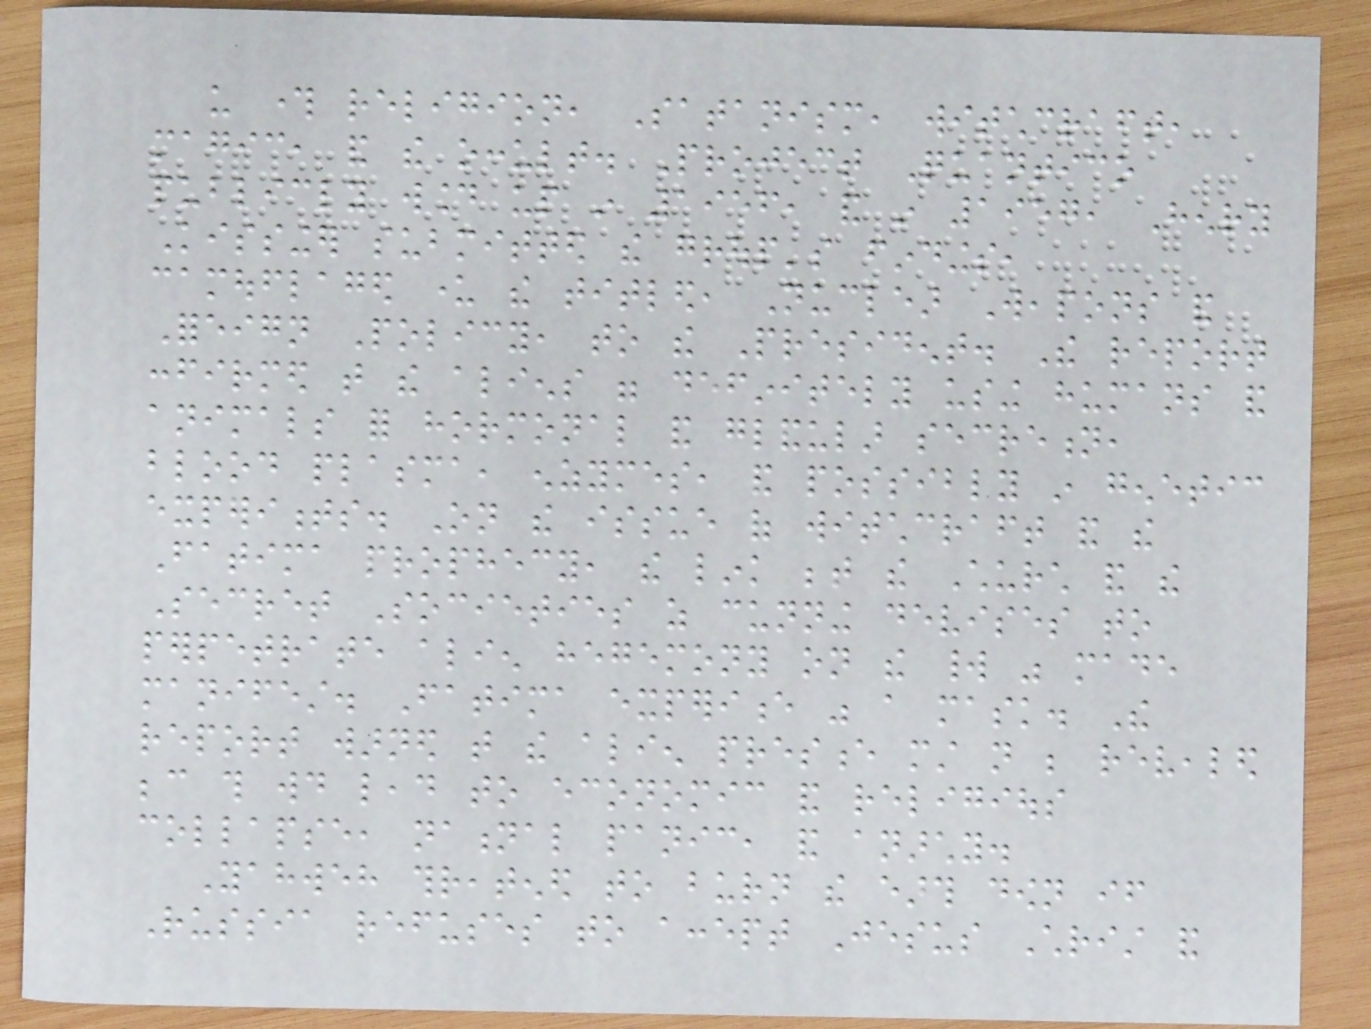us through religion, Satanism, witchcraft,
magic, and the occult. Project Quantico
publicly wound up in 1956, and in 1957, Henry
Kissinger submitted the group's findings,
camouflaged under the titled, Nuclear Weapons and
Foreign Policy, to the President. The report
confirmed that the aliens were definitely using humans and
animals for hormonal and glandular secretion,
blood plasma, enzymes, and possibly in genetic
experiments. On the issue of witchcraft and the
Fatima prophecy, the link between the Church and the
Secret Societies as cunning devises to
perpetrate alien hegemony on the world was made
manifest. Fatima experience was a mask. The
report warned that the alien presence must not be revealed
because this would lead to economic and religious
collapse, national panic, and anarchy.
Yahweh threatened to burn the earth down if
Russia refuses to accept Jesus Christ and
